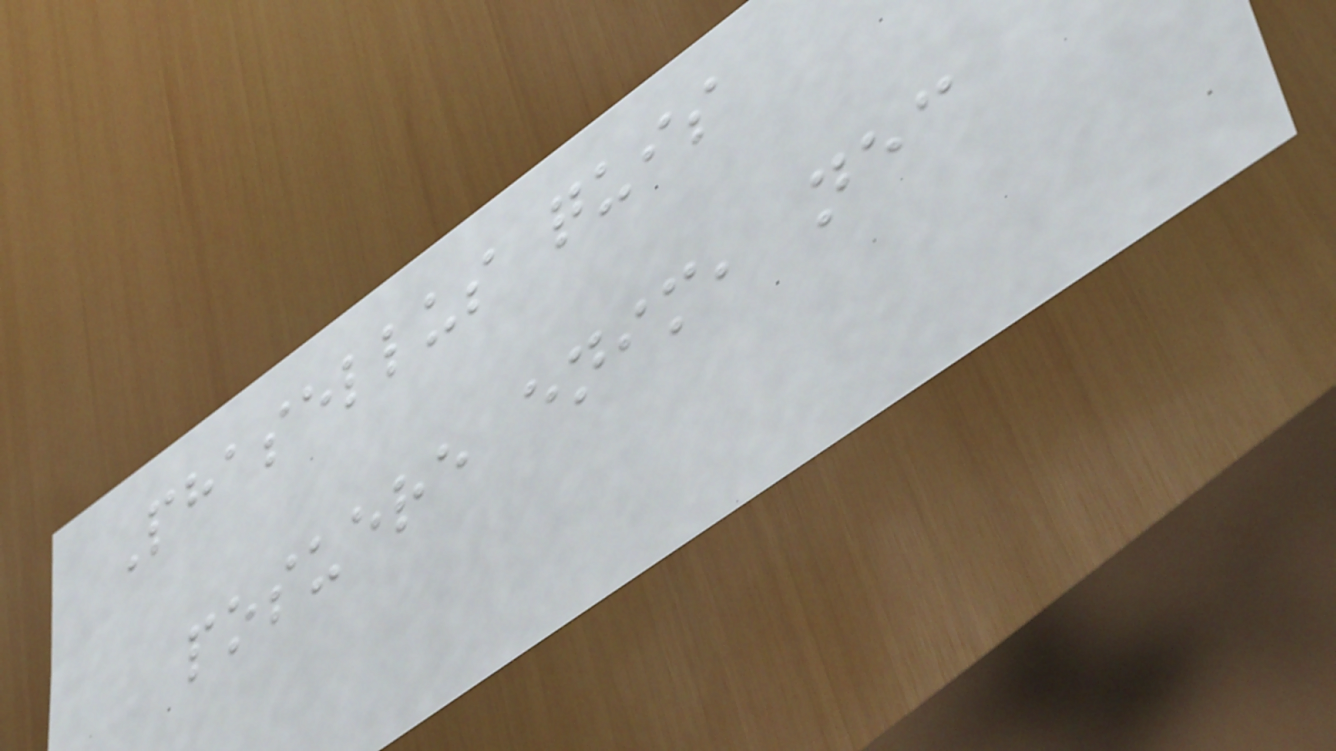Phasellus quis
posuere enim, nec
